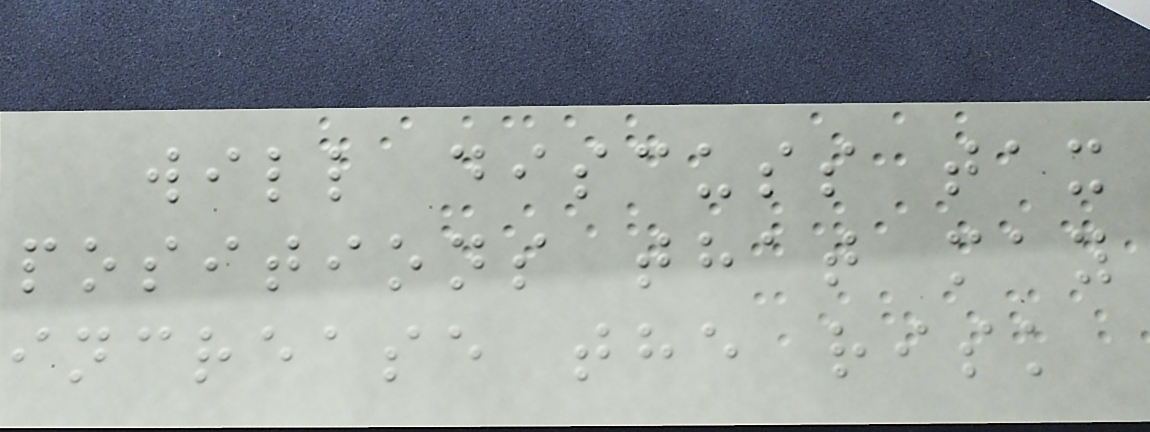will discuss tax
positions that may
increase the risk
